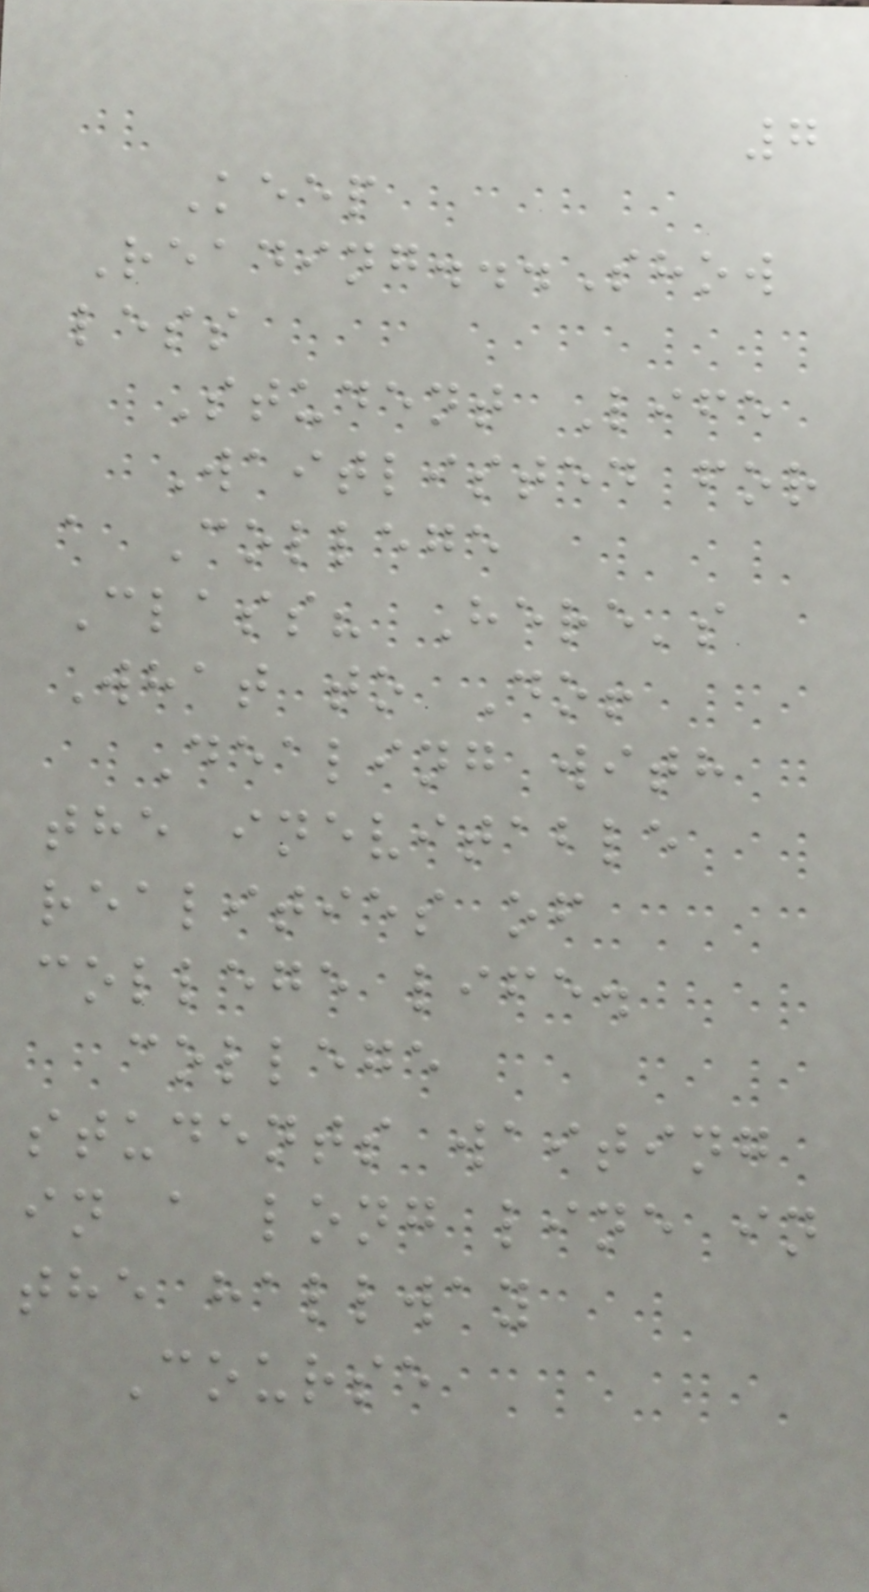7
Keep
Reading...Show
less
Student Life
Waitlisted for
a College
Class? Here's
What to Do!
Dealing with
the inevitable
realities of
college life.
college
students waiting
in a long line in
the hallway
Course
